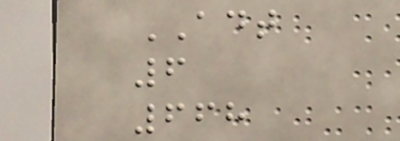ADT
6
668
